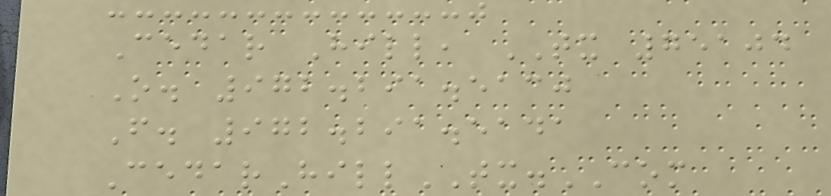Cedar Hill, TX 75104
O. 972.291.5130
F. 972.291.5141
CedarHillTX.COM
